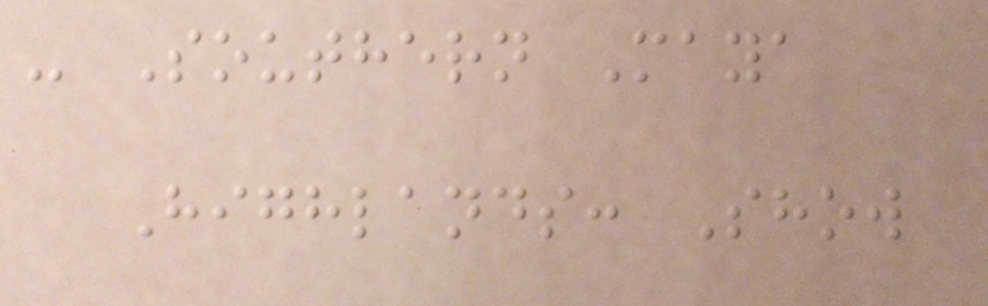- Southern Maya
Highlands: Show
